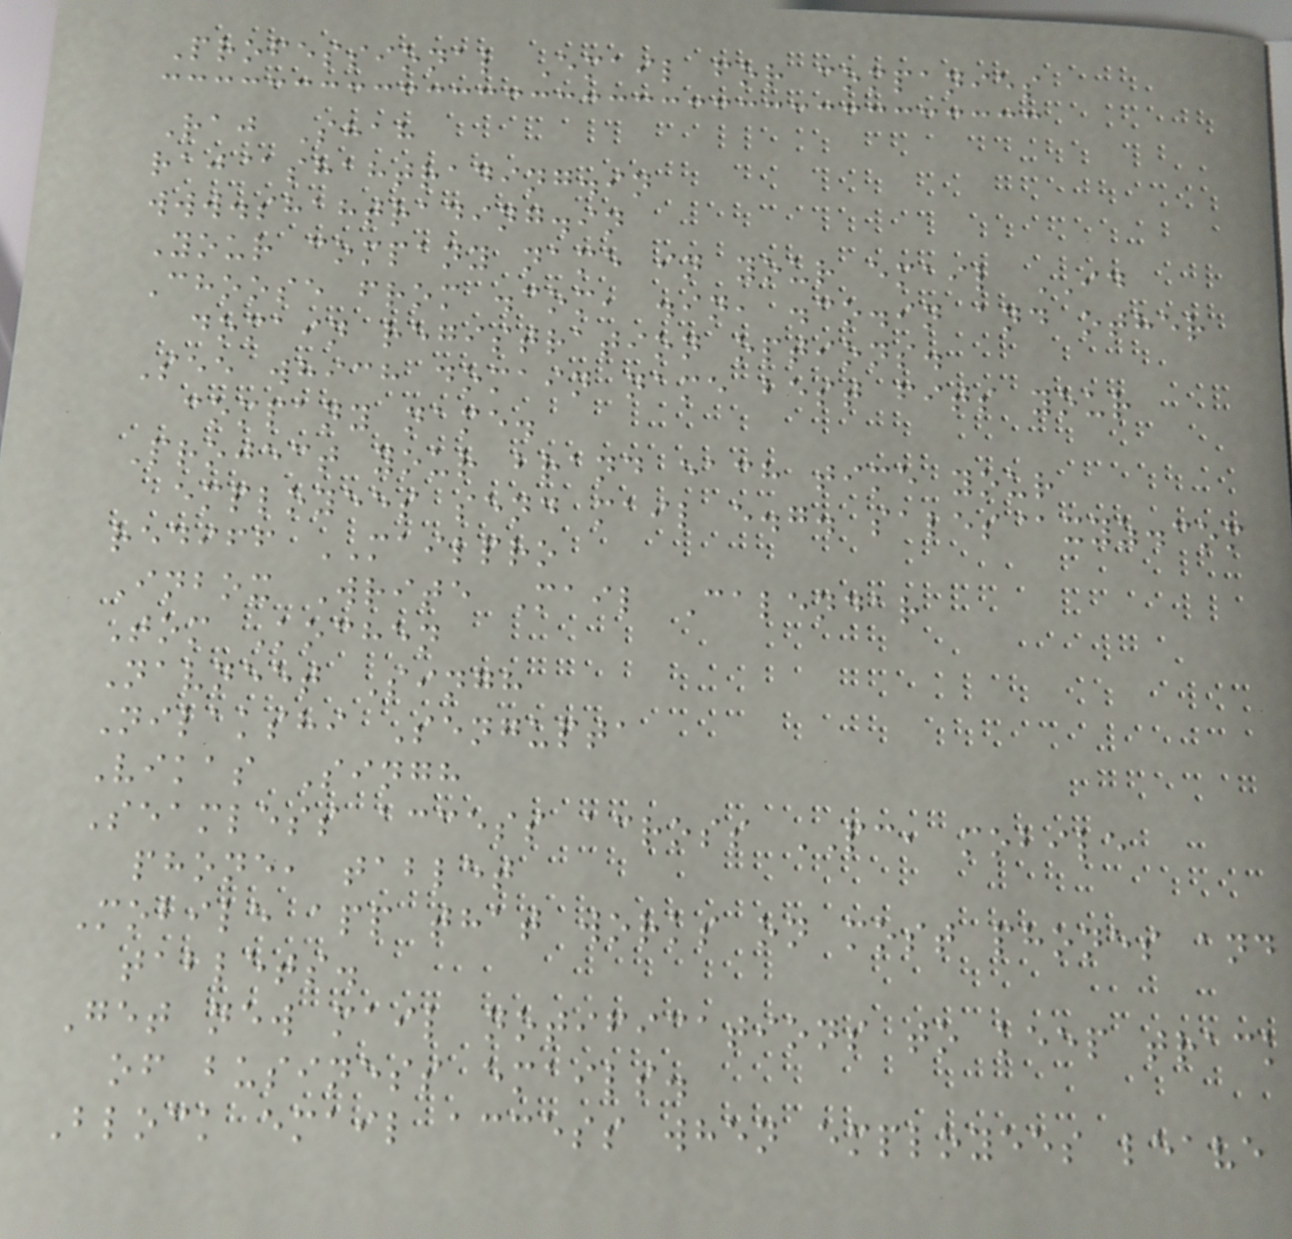Professional Email for companies
Raj Shah
raj@shahtrading.in
www.shahtrading.in
Your company name in your email ID
Choose from .com, .in, .co.in and other
domain registration options.
See which domain name best fits your
company name.
Project your brand each time your
employees send mail e.g. sales@xyz.com
rediff MAILPRO
Inbox Write Mail Calendar
Tom Kochen
Navneet Singh
Nilakshi Sengupta
Vikas Singh
Seamless access across PC, mobile
phone, tablet
Mobile app that works on most phones and
tablets.
Get new mail notifications to keep track
of business emails.
Block email access when employees leave
